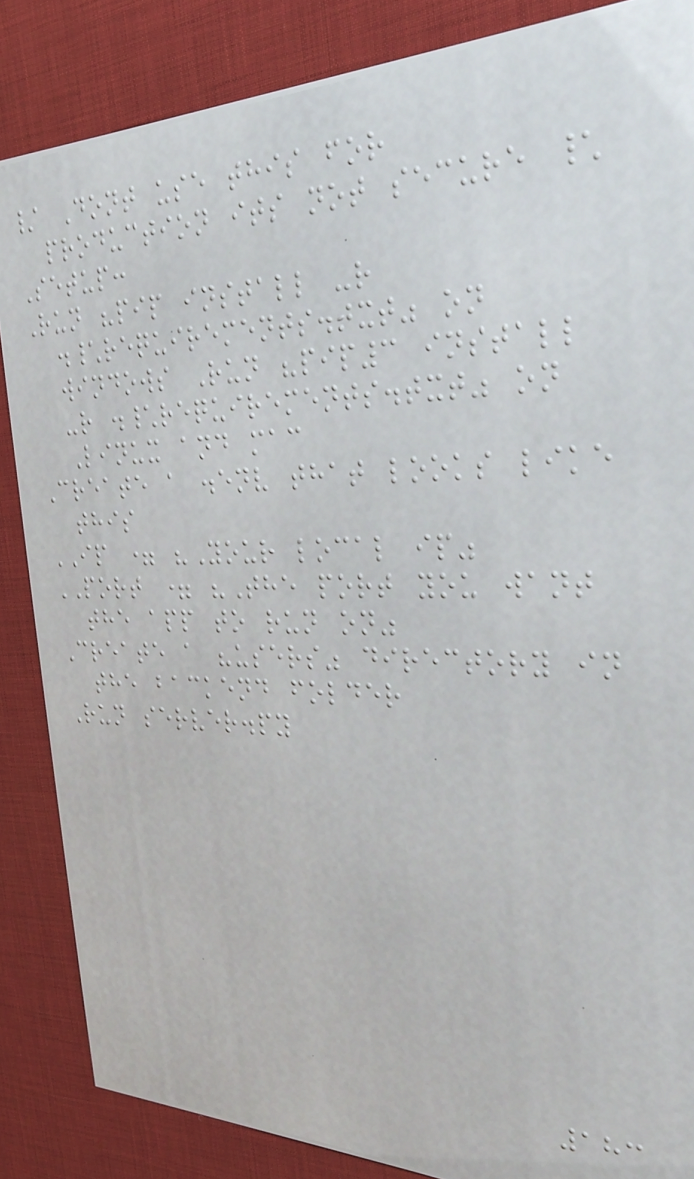/ Dont use this for
production its not secure \
Setup:
Run "pip install -r
.\requirements.txt" on
windows Run "pip3 install
-r .\requirements.txt" on
Linux and mac
Create a .env that looks like
this
IP = "Your local ip"
PORT = "The port you want
the app to run on"
Create a "users" directory in
the backend folder
Run server.py
183
